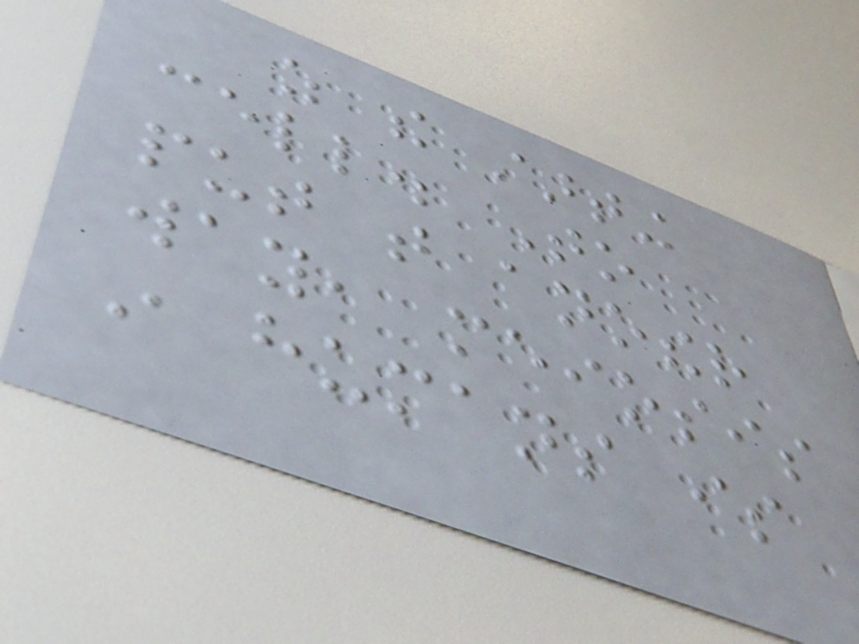as the starting
cell. To
put that another
way, meiosis
in humans is
